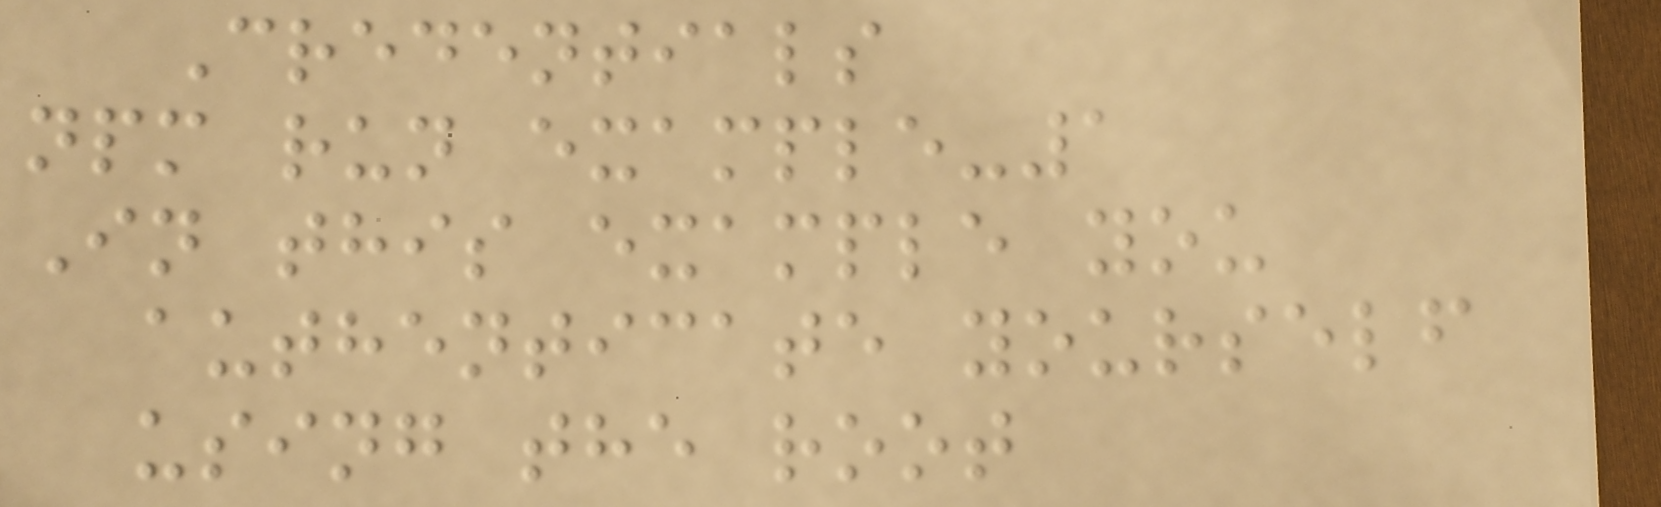Credentials
npm run example-1
In this example you
authenticate yourself
using the root
